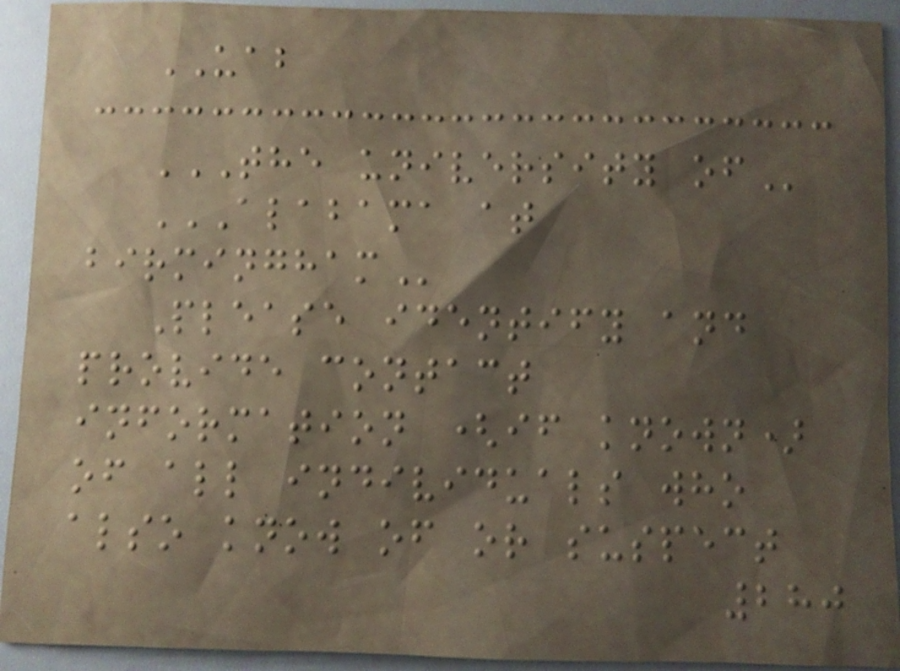UAB
THE UNIVERSITY OF
ALABAMA AT
BIRMINGHAM
Please identify and
provide contact
information (if known)
of all individuals who
also know of or suspect
280
